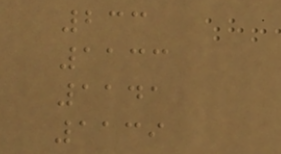233
1133
1141
1139
